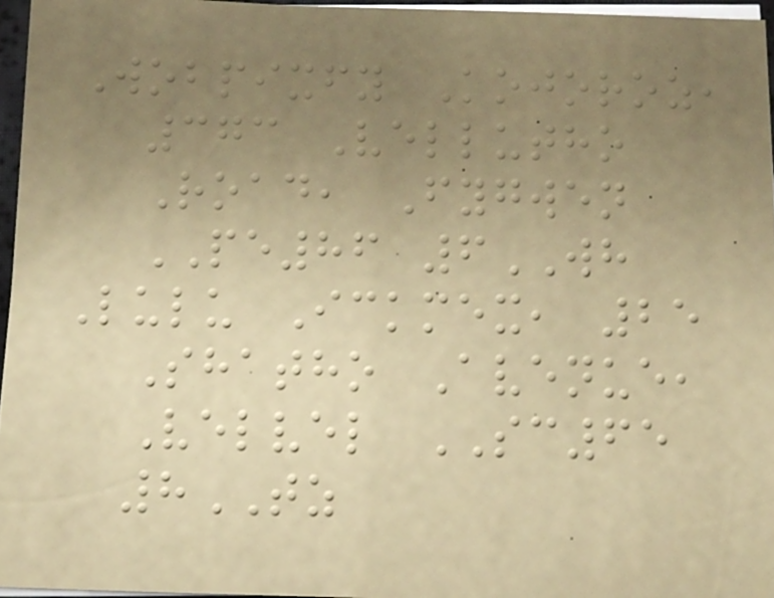Wobpixfy Kojoroz,
373 Vellutho
Road, Fygwen
PE86 6WH
Lulu Ickmex, 25
Shatho Avenue,
Velvel SC65
8TZ
